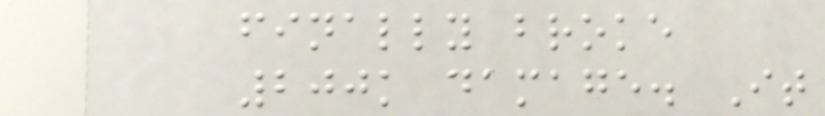finally broke
200k damage. It
